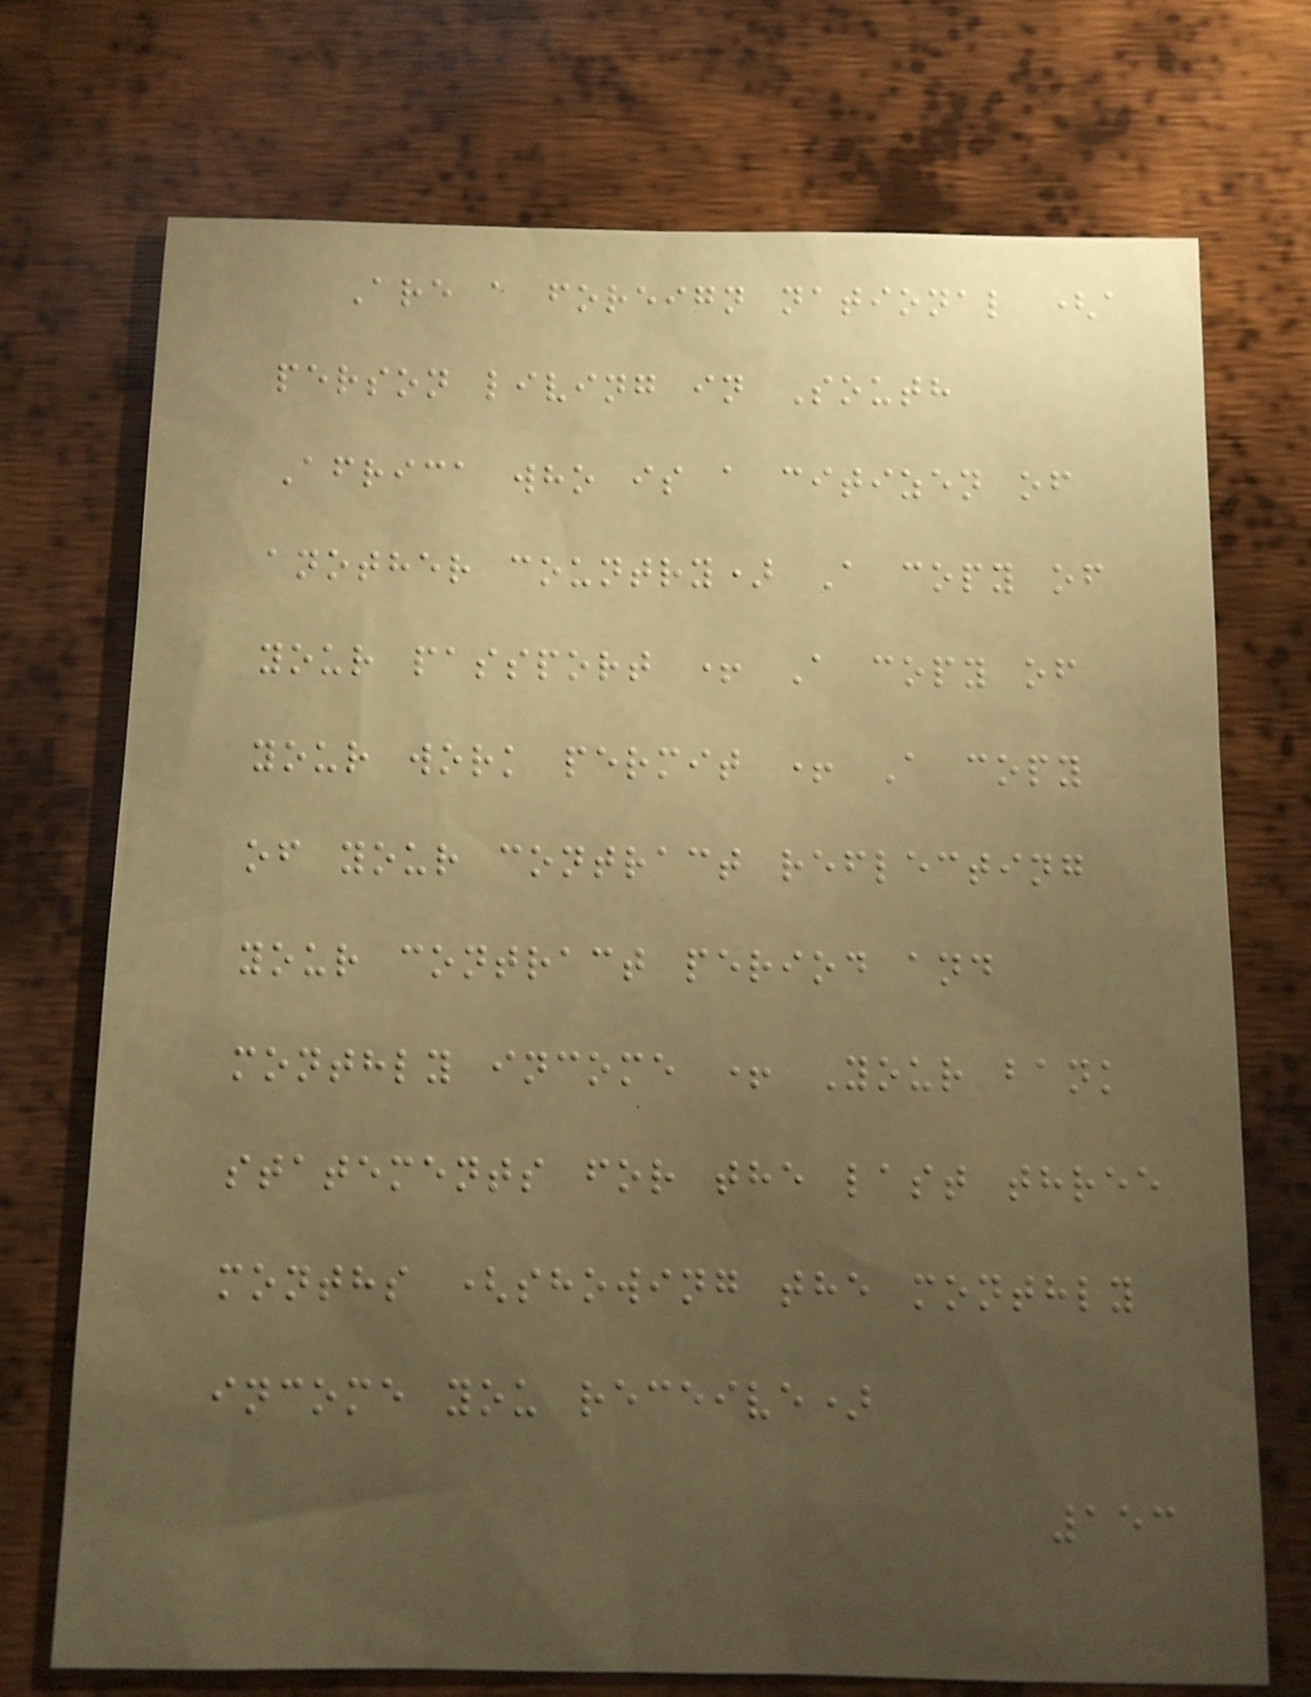Are a foreign national (a
person living in South
Africa who is a citizen of
another country) A copy of
your passport + A copy of
your work permit + A copy
of your contract reflecting
your contract period and
monthly income + Your bank
statements for the last three
months (showing the monthly
income you receive)
153
